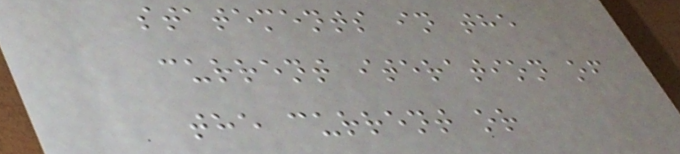statements in the
current iteration of
the current or
